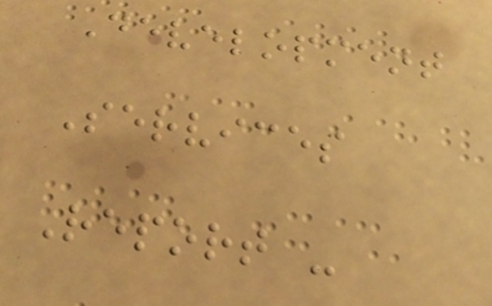Development
Services
Report -
